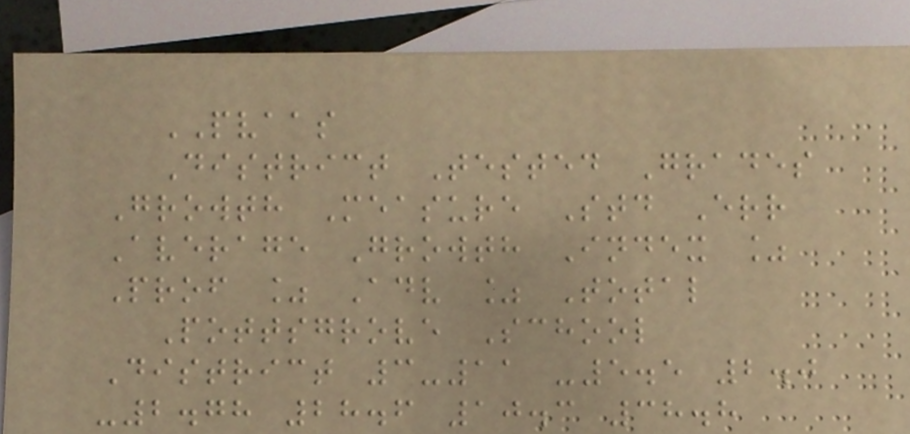PVAAS
District Tested Grades
Growth Measure Std Err
Average Growth Index %
Prof % Adv % Total
Pottsgrove School
District 3-11 -5.5 2.0
-2.78 28.6 10.3 38.8
